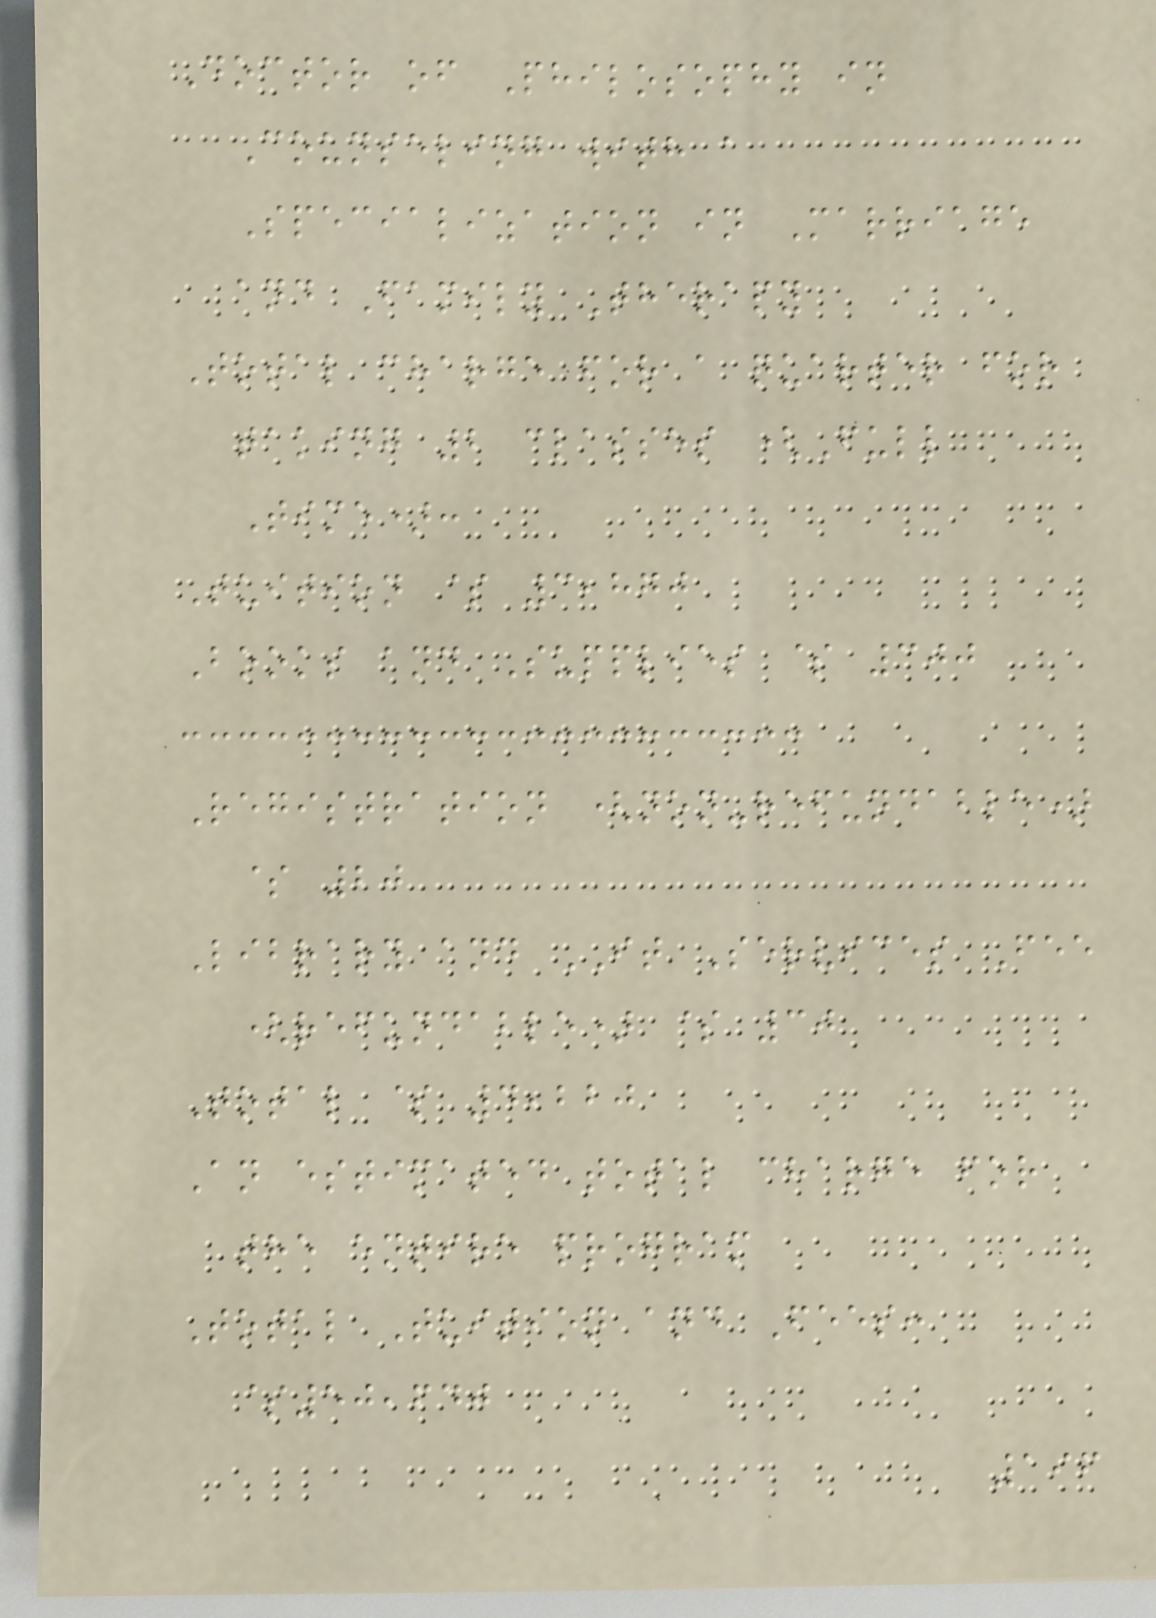Doctor of Philosophy in
Counseling with a
Specialization in Marriage
and Family Therapy
Total charge for a quarter for
taking 2 classes (Full
Time):
Tuition $ 3,870
Books and Supplies $ 300
Registration (non-refundable)
$ 20
Library and IT Services Fee
(refundable) $ 30
Total $ 4,220
An estimated total charge for
the entire program
Total Tuition and Fees:
$50,640
196
